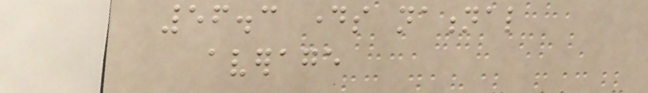56.3 days national
average
